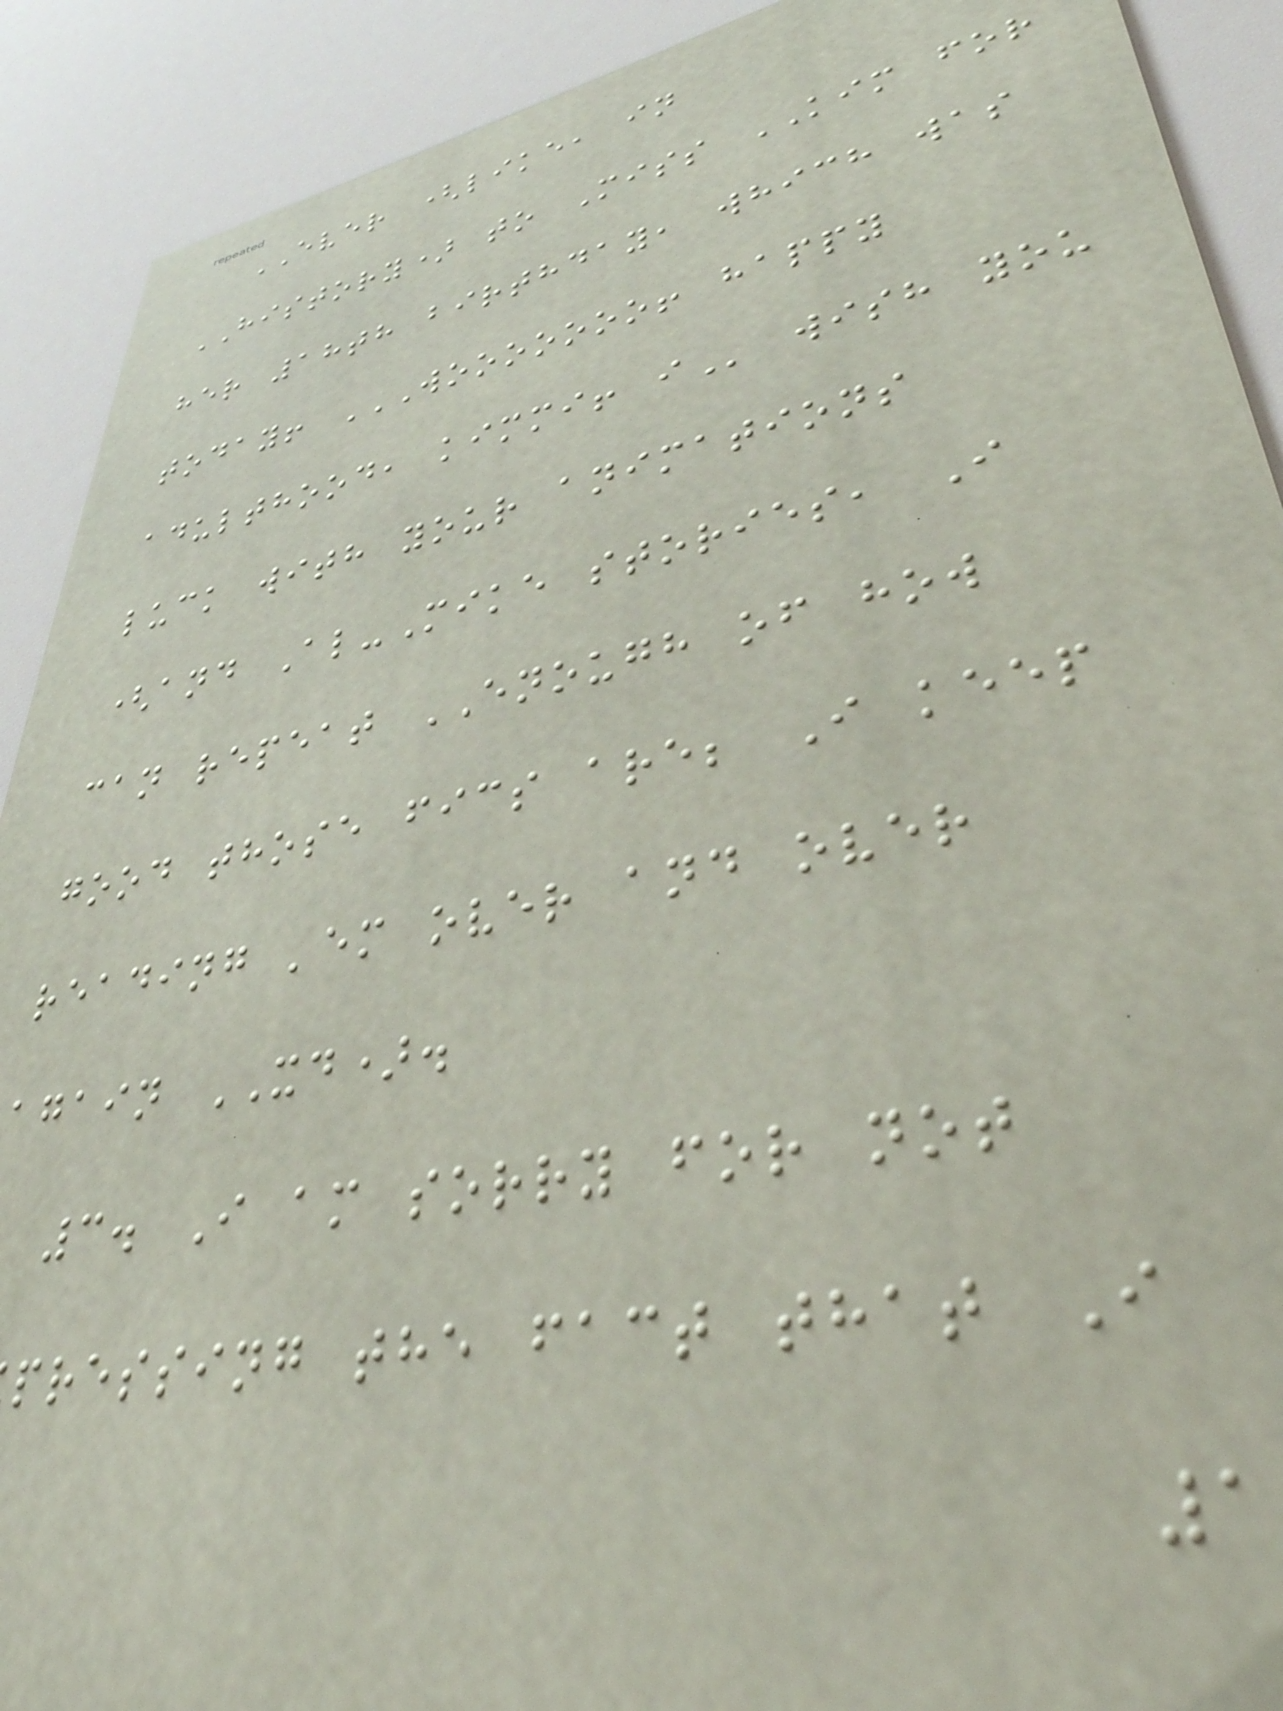EVER (like, in
HISTORY) to Miss KIM for
her 18th birthday, which was
today! WOOOOOOO! HAPPY
adulthood, kimmi!
luck with your animations
(and Al-Mike stories, I
can repeat ENOUGH of how
good those fics are; I keep
reading 'em over and over
again XD).
3. I am sorry for not
pressing the fact that I
